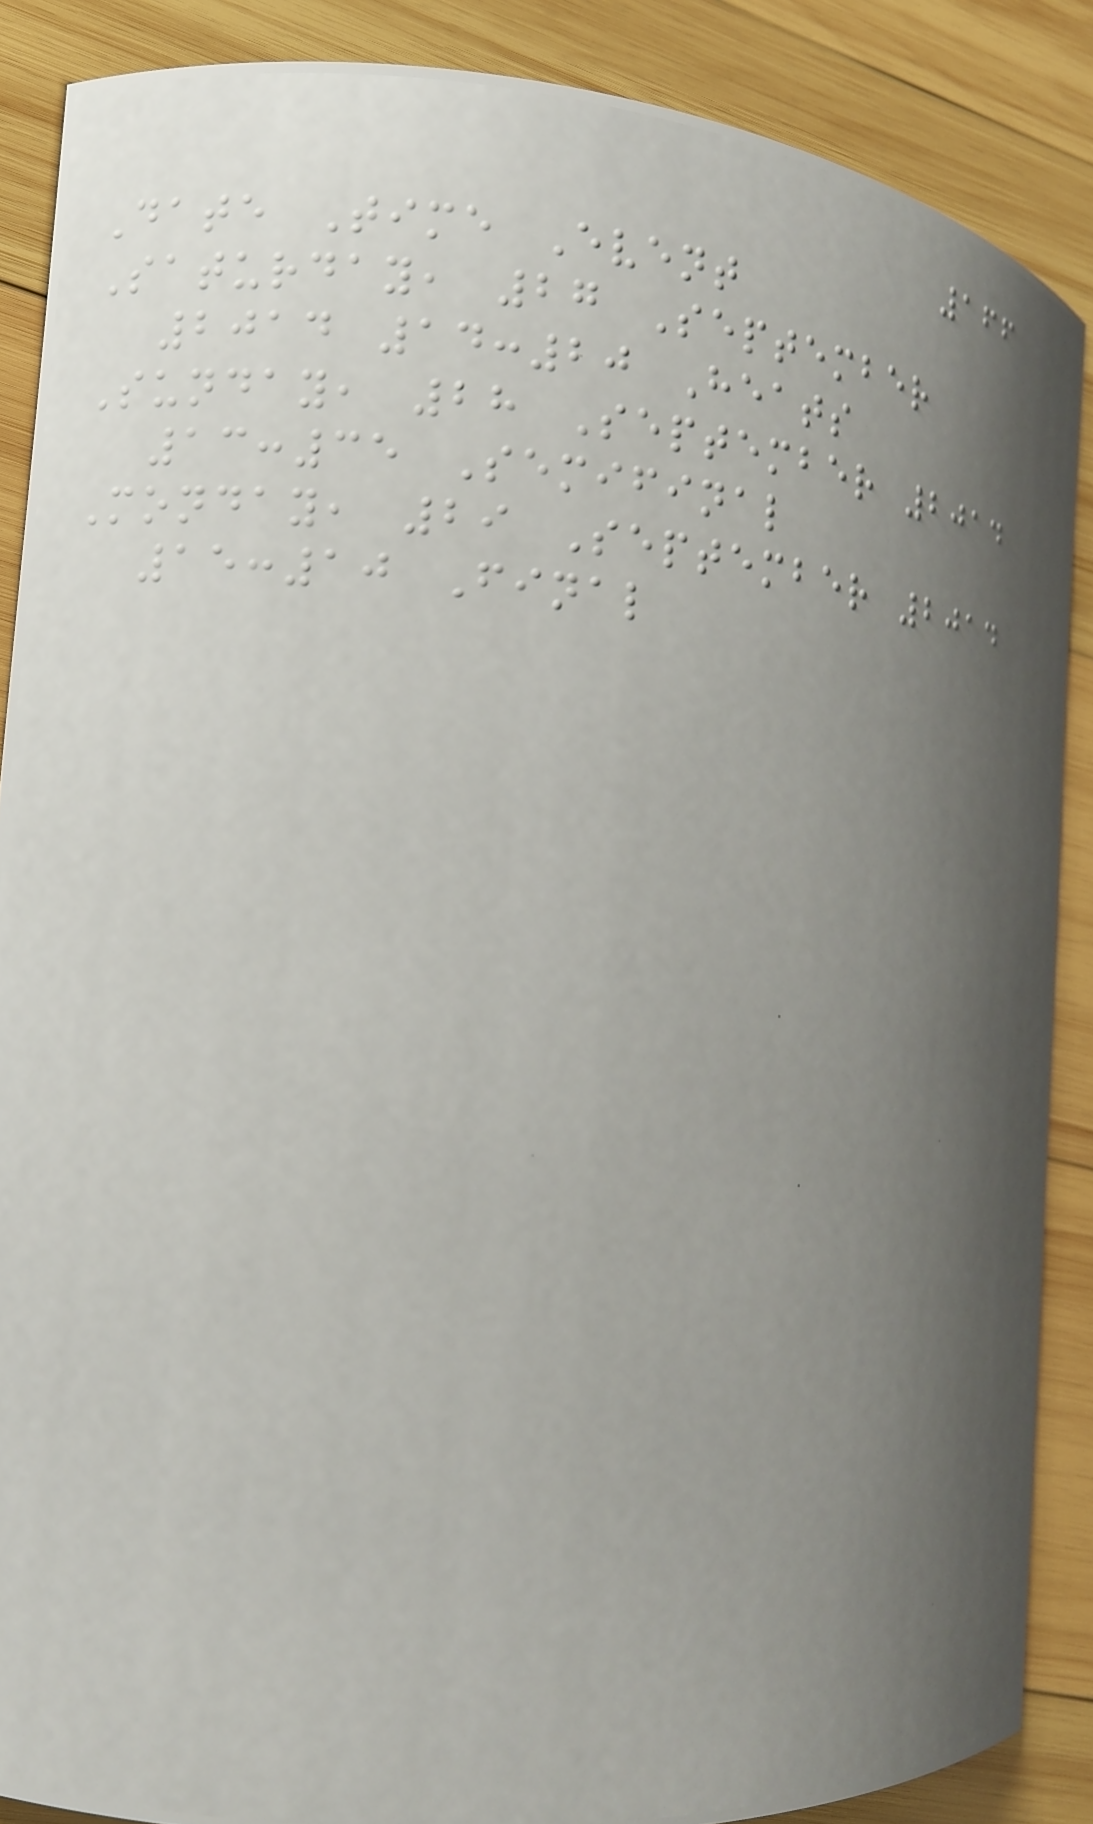166
Date Time Event
Saturday, 27 September
2014 14:20 Heats
Sunday, 28 September 2014
13:35 Semifinal
Monday, 29 September 2014
15:10 Final
